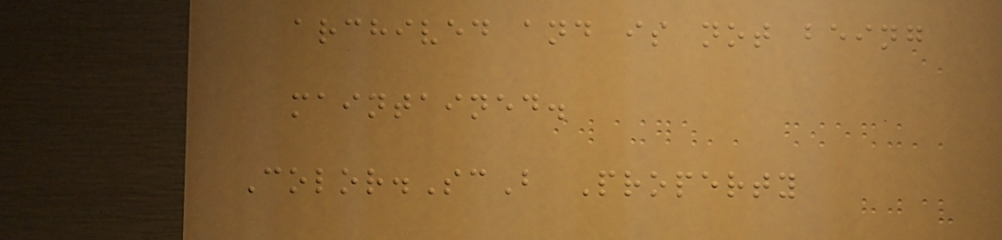archived and is not being
maintained.
Color.ScB Property
